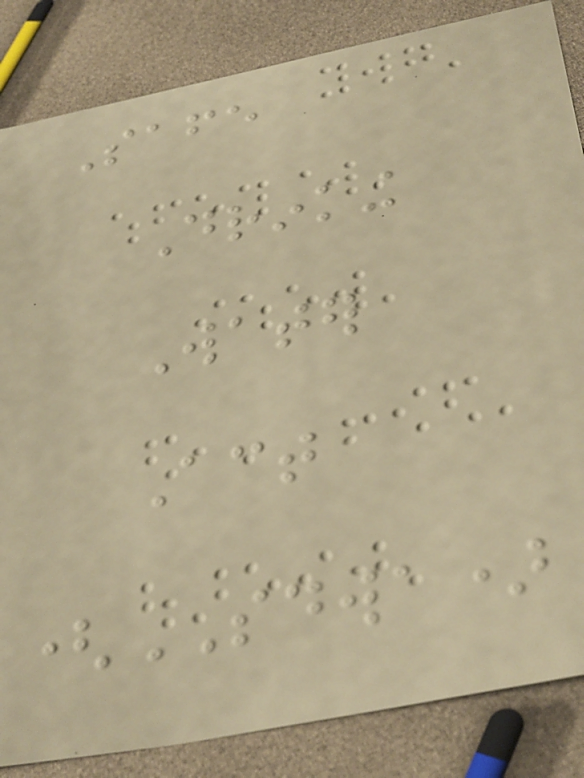Safe
Drinking
Water
Act
(SDWA)
